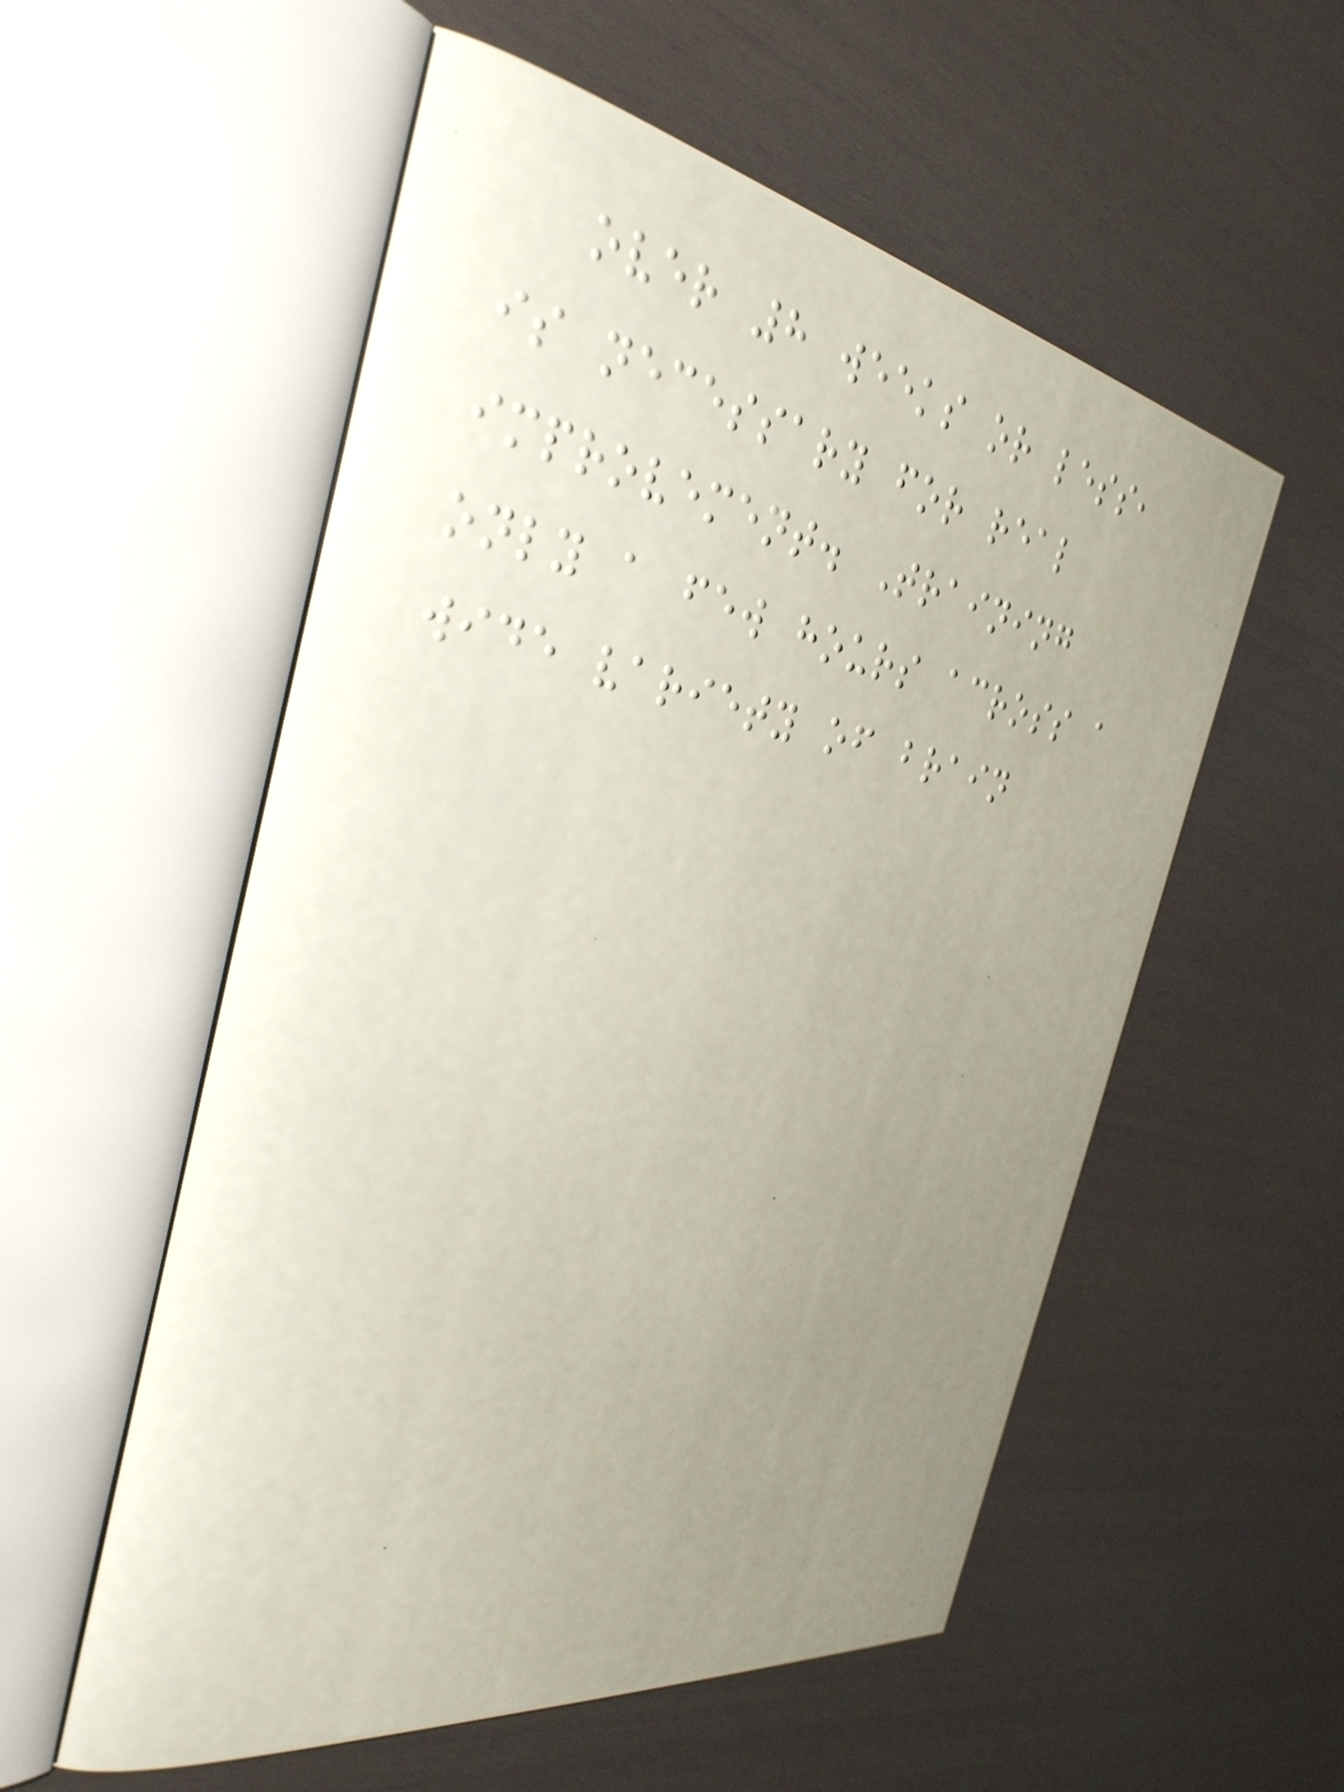over 8 weeks or less,
is necessary for real
improvement. Training
only a few hours across a
wide variety of brain
